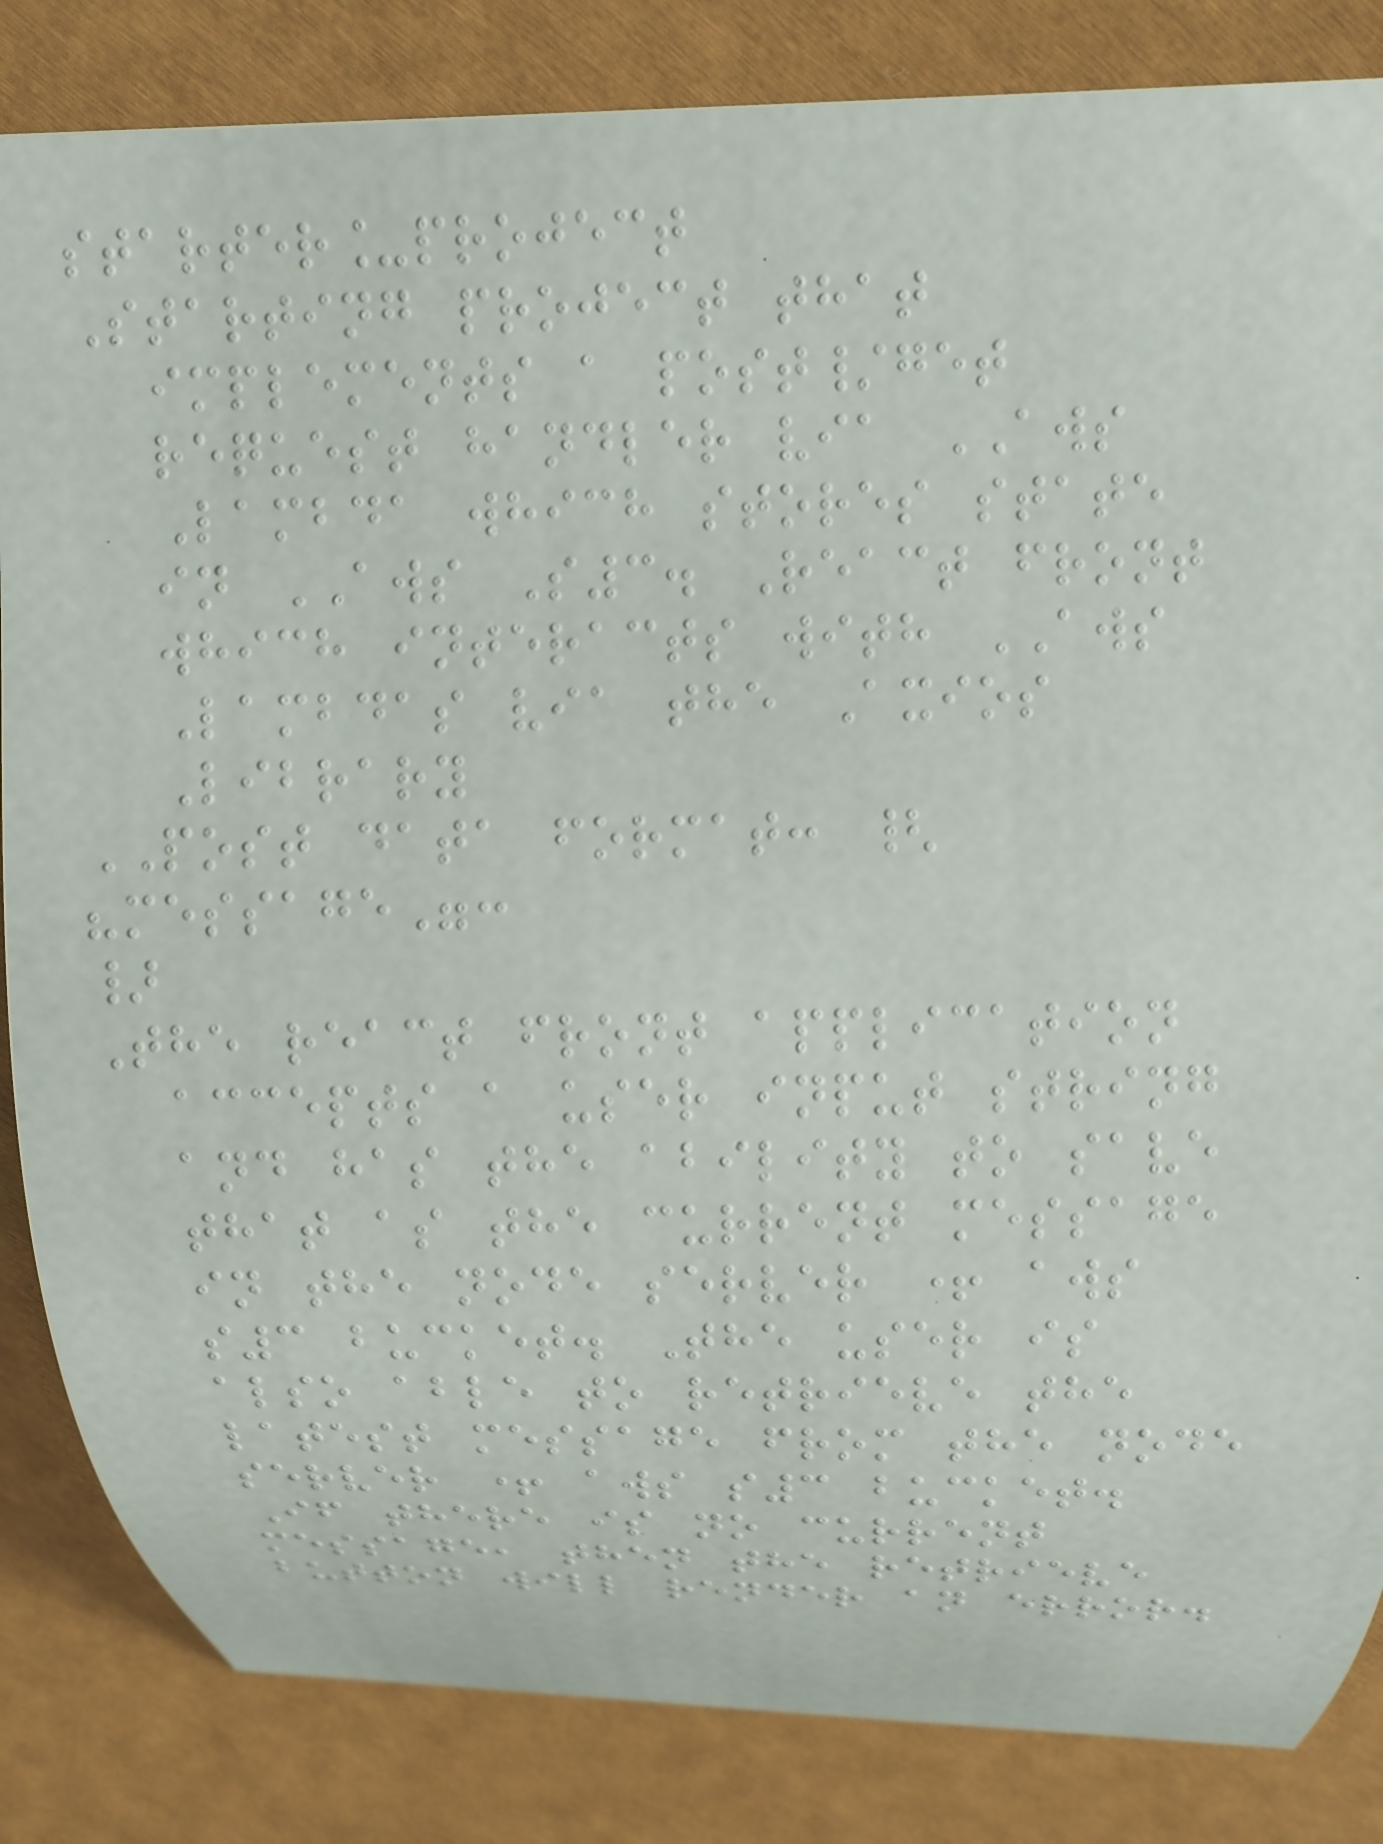starter_project
Starting project that
implements a post/get
request handler via AWS
Lambda which stores state
in AWS S3. React front
which interacts with AWS
Lambdas via the Axios
Library
POST data format: {
"message":
}
The react front application
accepts a user input string
and has the ability to save
that as the current message
in the node server + aws
s3 bucket. The user is
also able to retrieve the
latest message from the node
server + aws s3 bucket.
If there is no current
message, then the retrieve
button will render an error.
